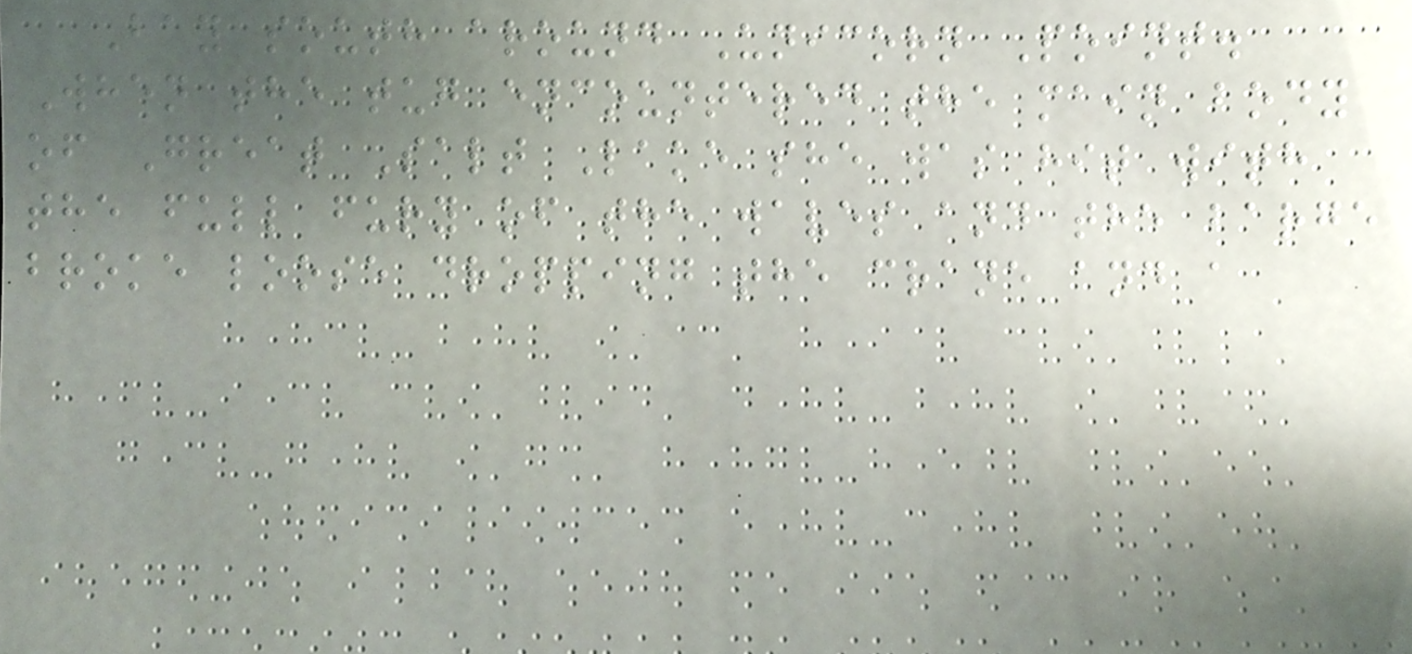Bay south around Unicorn Point.
When the tug encountered the main body
of Great Salt Lake she was hit with
the full fury of the waves and the barge
broke loose dropping the crane and a
